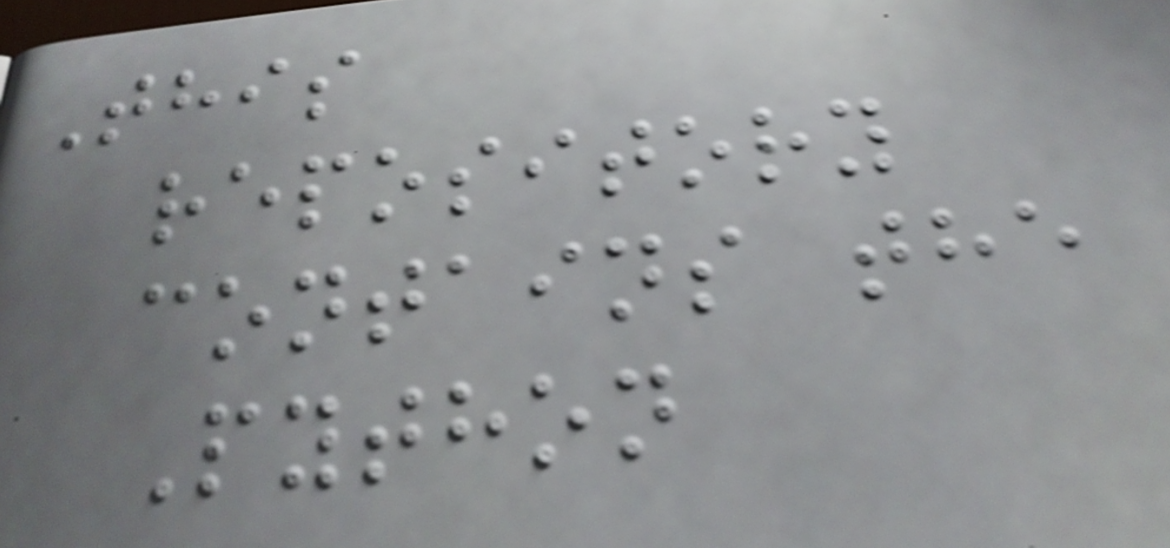This
repository
contains the
Python
